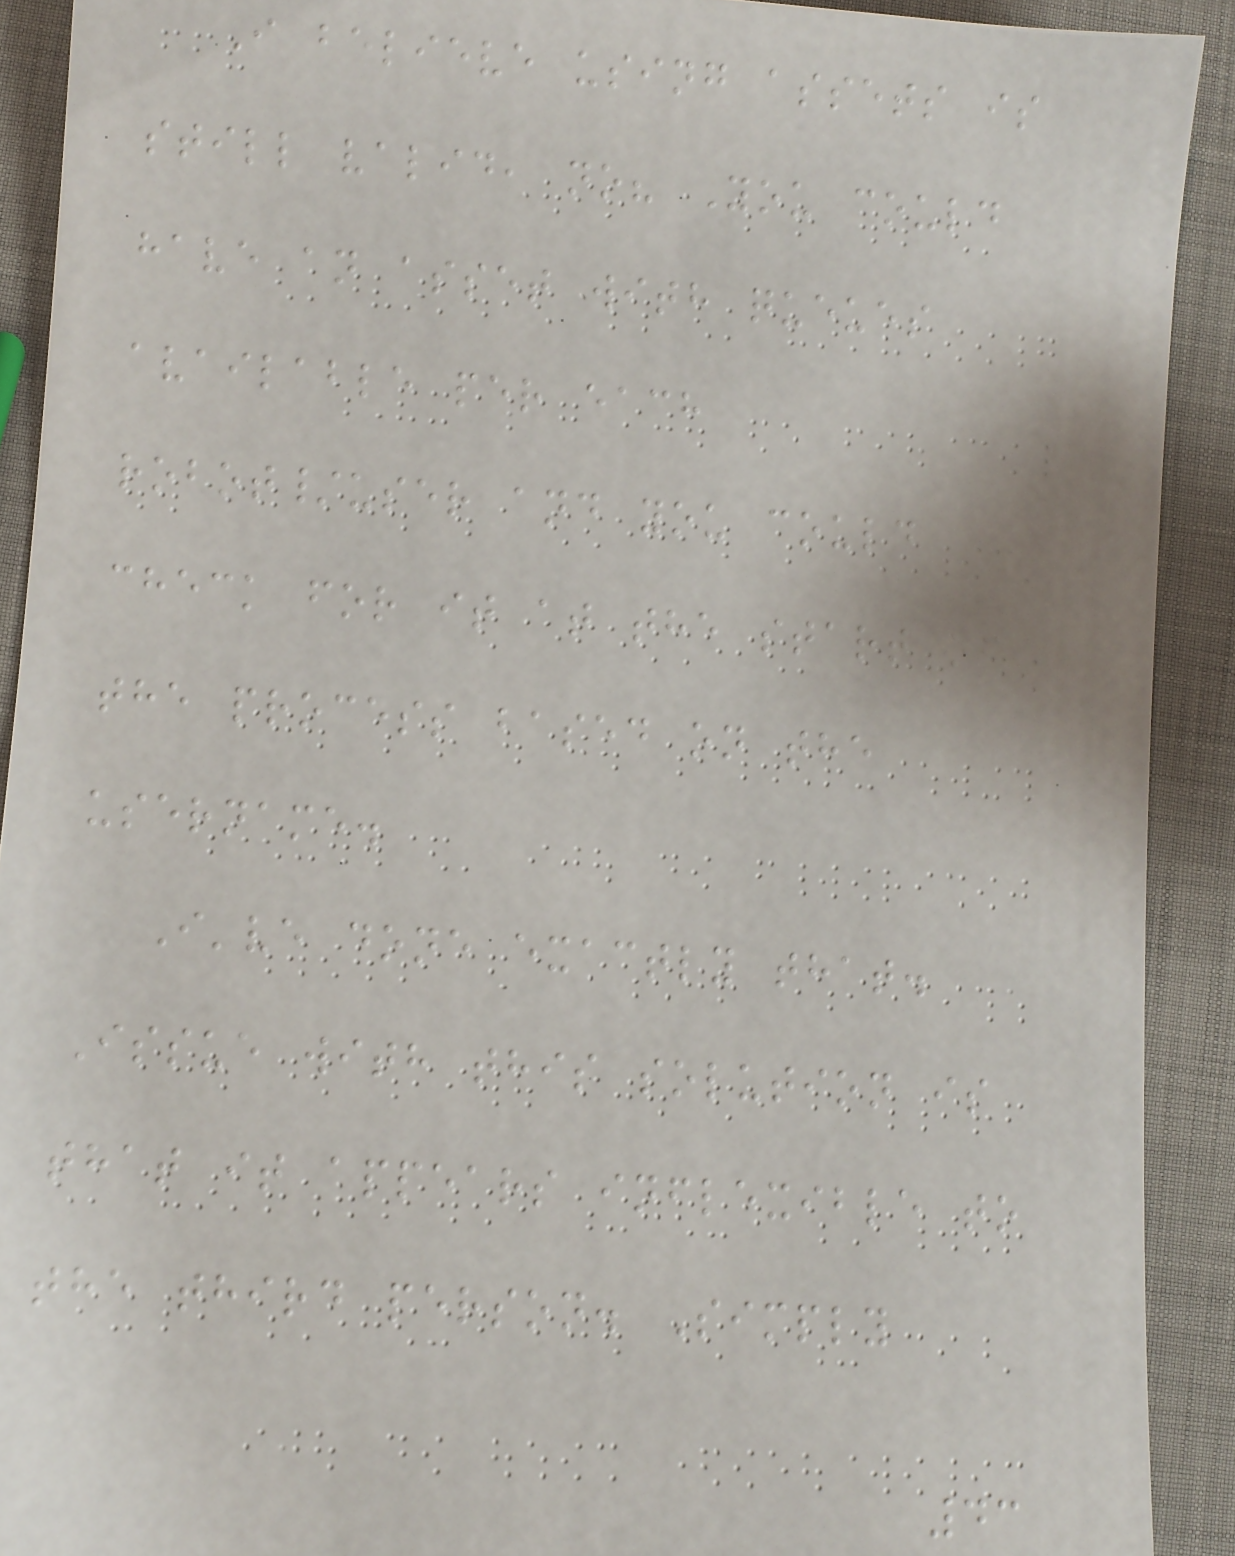I believe using assets is
still valid, no? You could
have an asset with queues
available per each
robot/user and you could
check for it at the start of
the process based on the
username.
I've done exactly that.
Issue with this solution is
that it appears inflexible to
the third person. Simply
43
